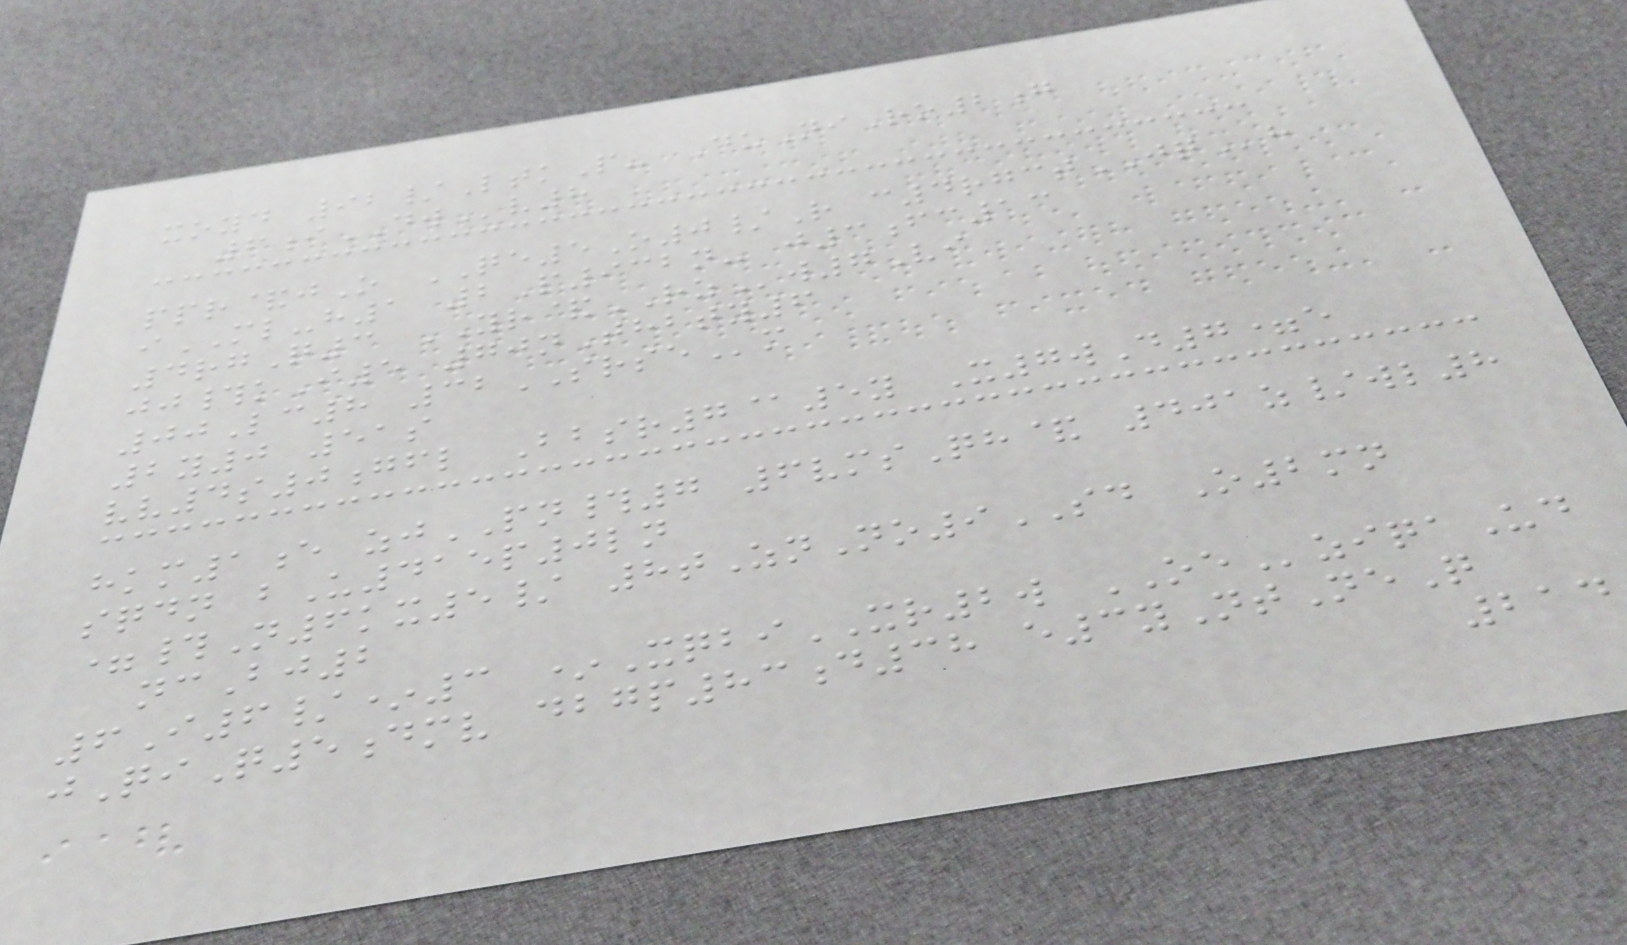xoyd 92/LtkP- DuNiRo2g
6iDWv8
ppr&jO QE5O0/R c4rgctJQh
iML-h1 2P932n- j3fc13
4rgQ3 YR&RZw7Vi
jj#kI5 70nThbty6
00Lc8 32SRSEm
2y0 51s
vv4s0gfl Bbsr7@5y X7wD7=e
hkm1e zjPN#7 6vmsQh& 401z/wl8
sqdn bU415p0ln
=#N6kx5/ 8tZnNo9SD O2mn
ncBj2
6I6/*3 *XqbiXR2w OEziqaUd
jQiQ5dmv dbgp83d38 e3yNtNeQ
214
